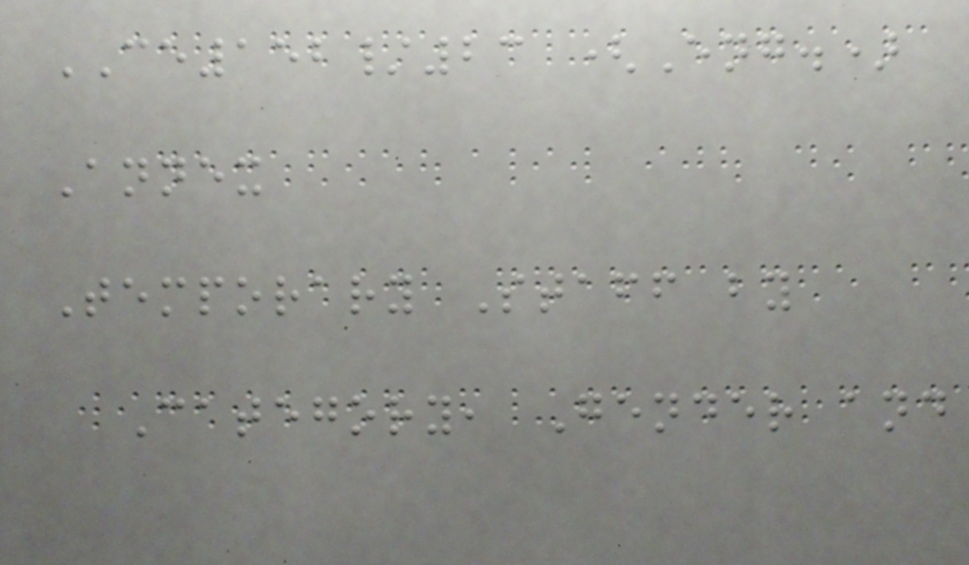CE152/23 (Eng.)
Annex
Temporary Staff by
Category, Gender and
